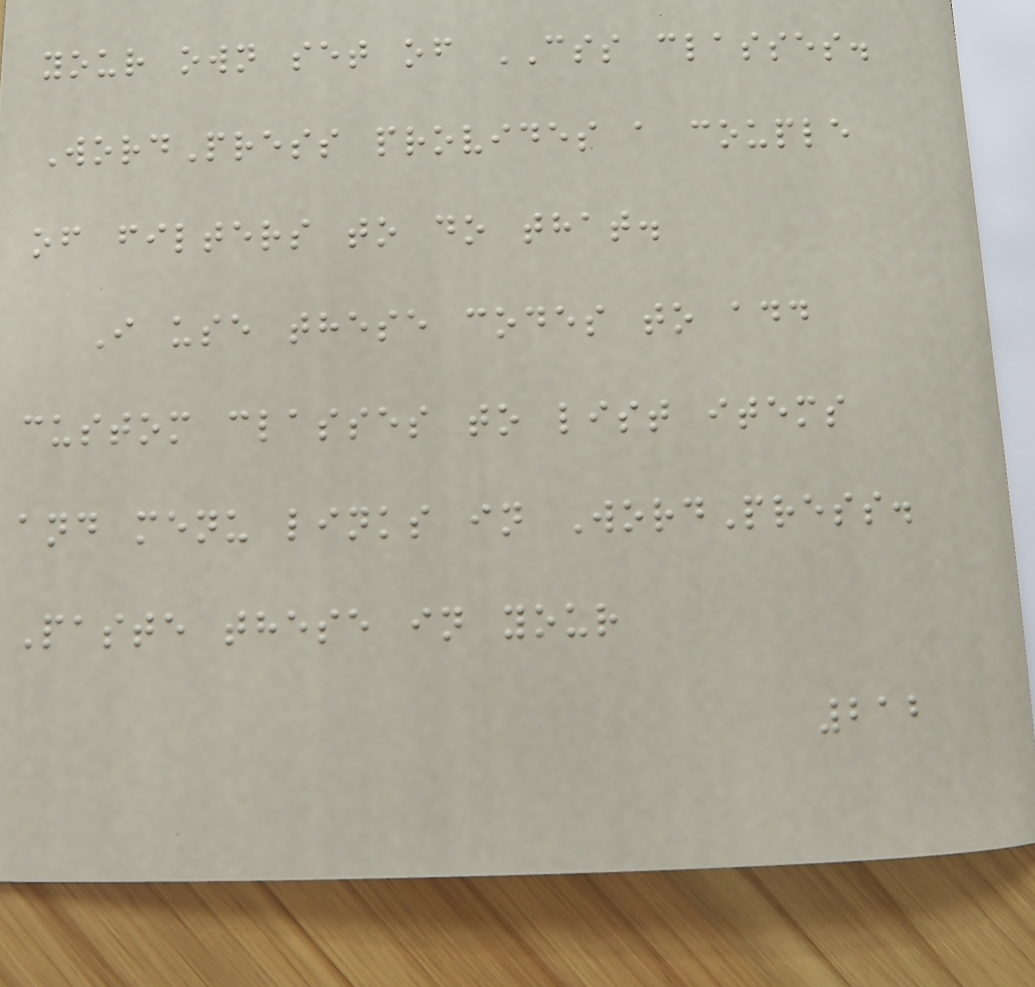your own set of CSS classes.
WordPress provides a couple
of filters to do that.
I use these codes to add
custom classes to list items
and menu links in WordPress.
Paste these in your
212
